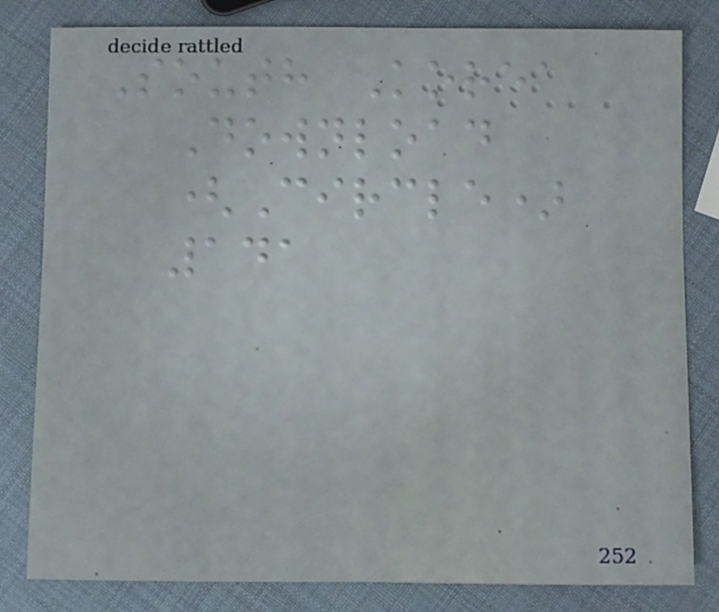South Korea
Download
(Circle)
141
